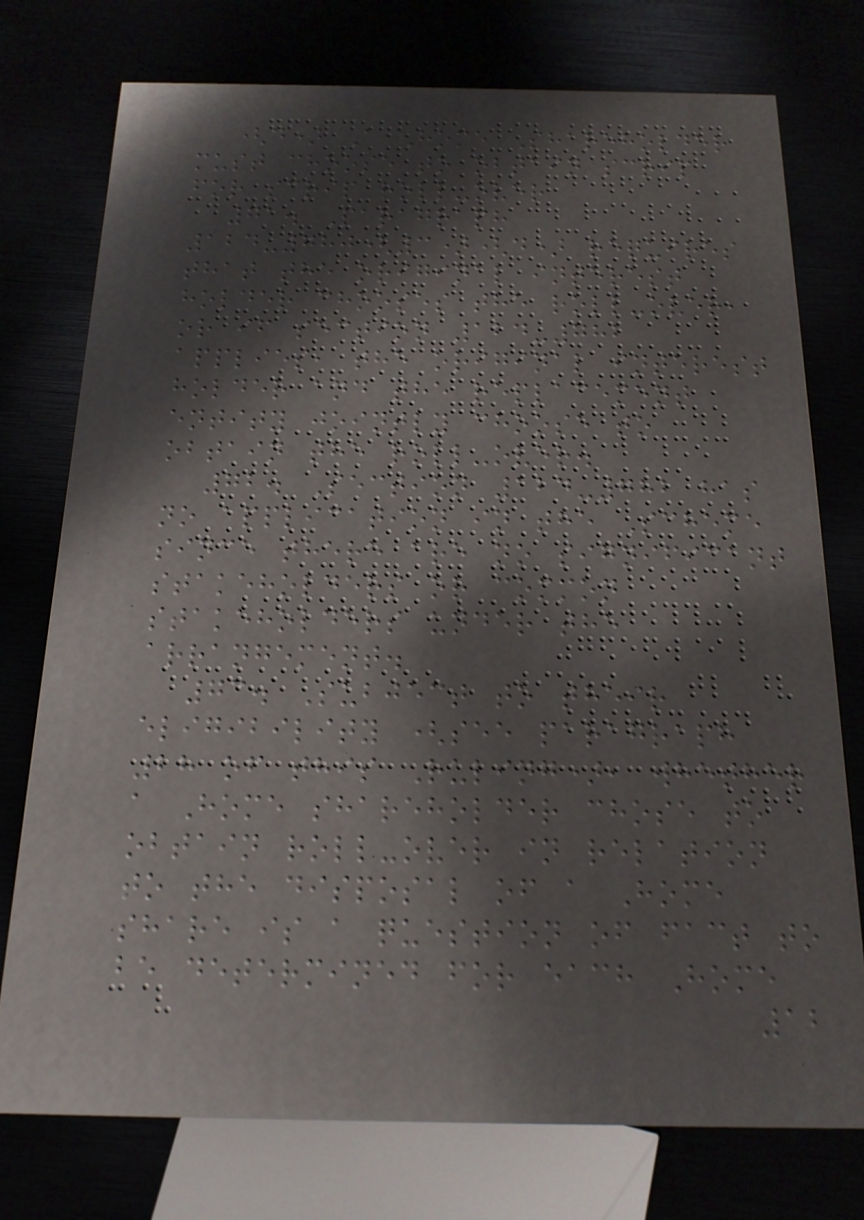(d) A Home Shareholder
must choose to obtain scrip
for scrip roll-over
71. Paragraph
124-780(3)(d) requires
that the original interest
holder chooses the roll-over,
or if section 124-782
applies, the original interest
holder and the replacement
entity jointly choose to
obtain the roll-over.
72. Section 124-782 has
no application in the Scheme
since there are no significant
stakeholders or common
stakeholders under the
arrangement.
73. Subject to their
eligibility (see paragraph
28 of this Ruling), whether
a Home shareholder chose to
obtain roll-over in relation
to the disposal of a Home
share is a question of fact to
be determined for each Home
12
